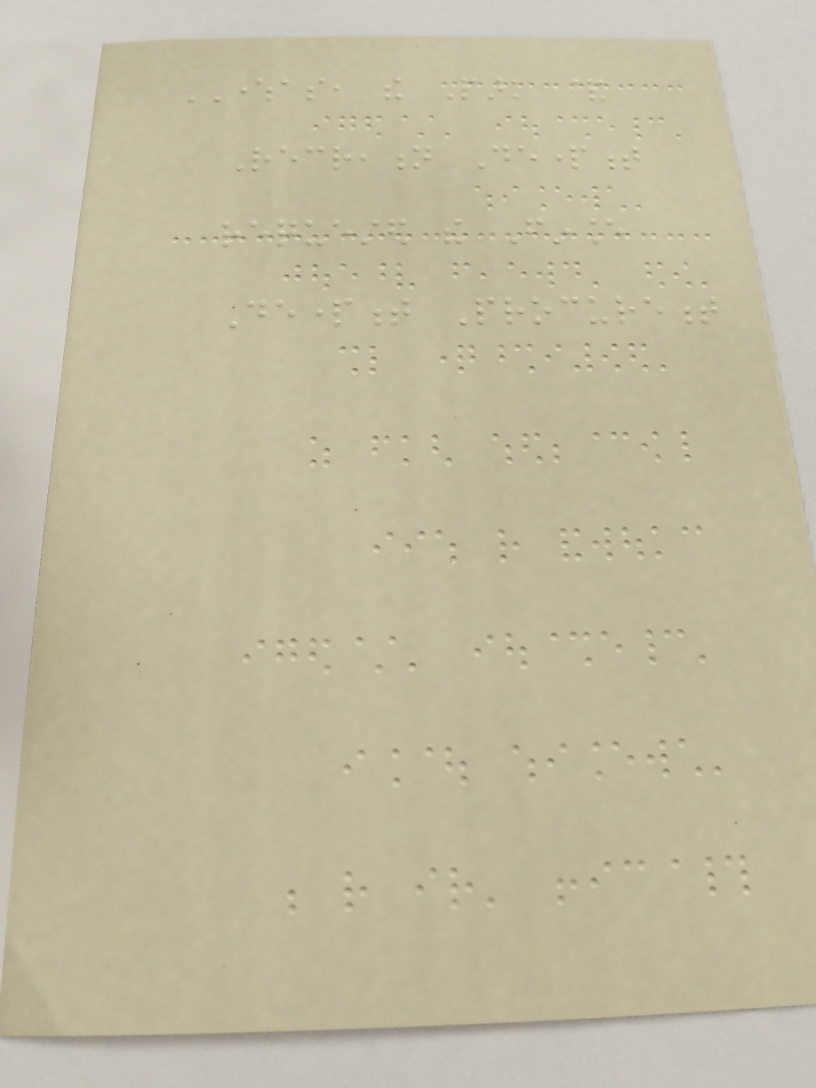WHEREAS, the Park &
Recreation Department
requested the Finance
Department Procurement
